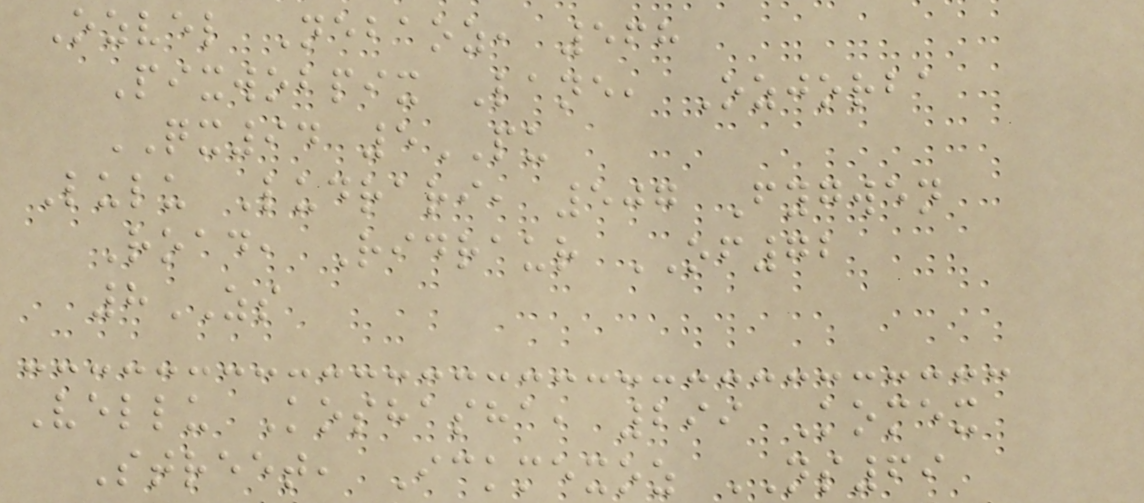Ozvel Nebaoz, 568
Pixwobpix Lane, Ozjorba
QX94 5PU
Lulu Ludrari, 507 Fygwen
Road, Ridraur OF72
8ZS
Vellu Koshasha, 299 Komex
Street, Ickmexoz NS69
